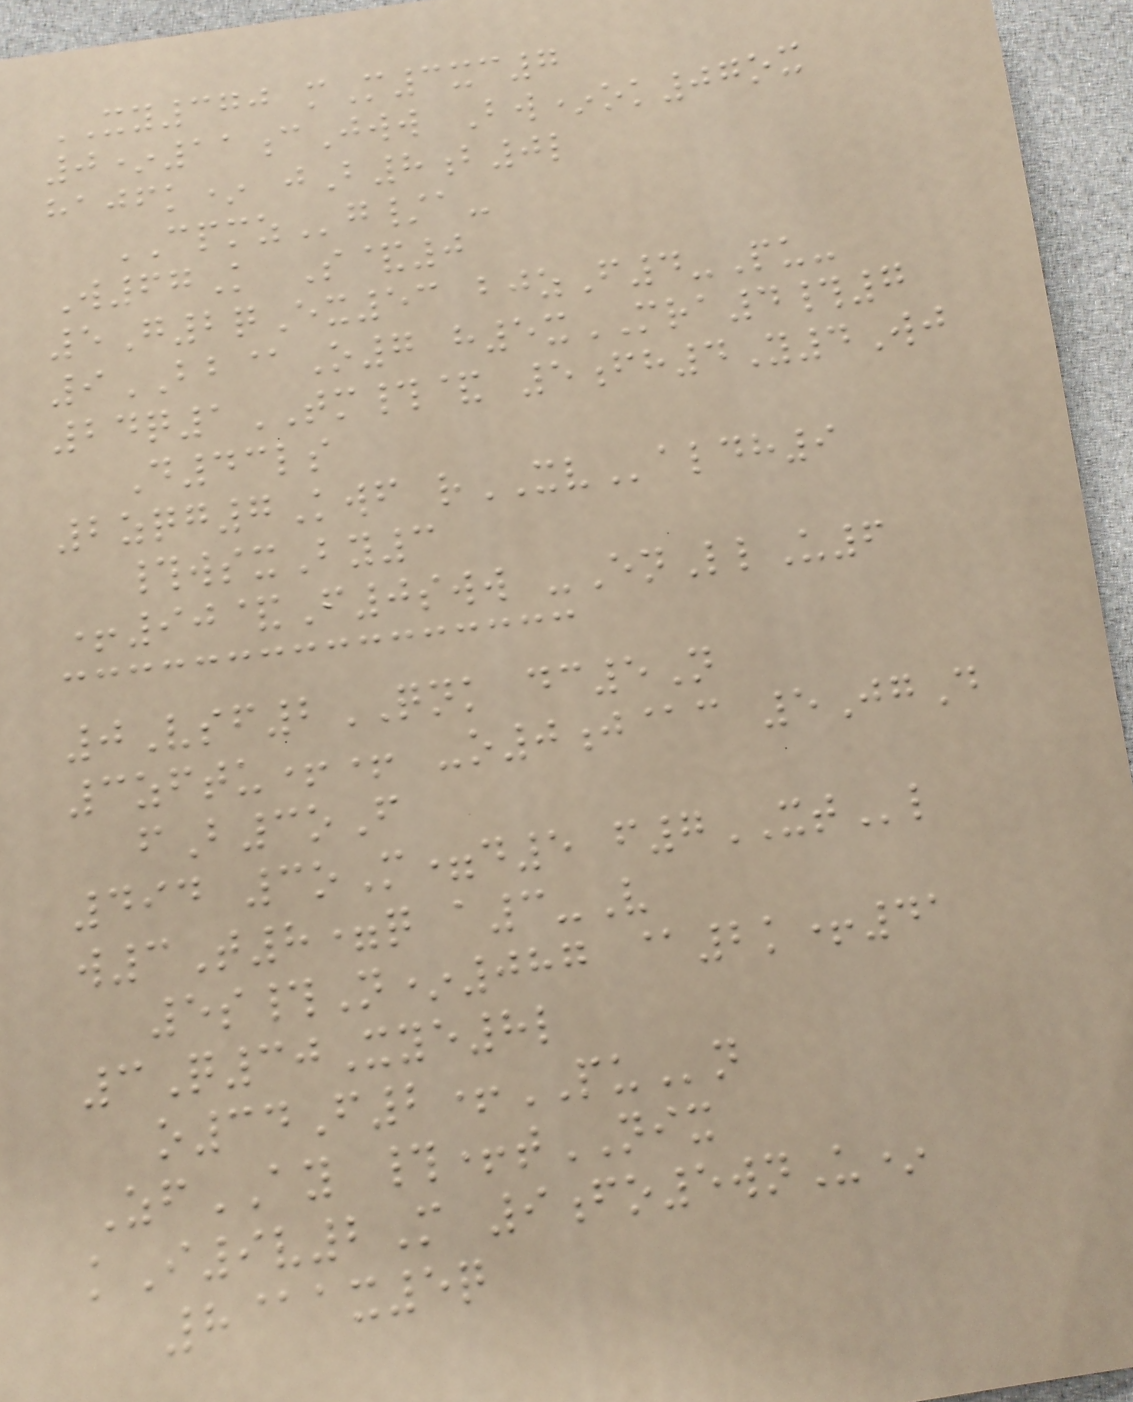XY370 mM3xc7
0*11cJww Bw*ok07ox
hajfk* jB8b0l
CPMZg/a-
W67K S&0
5G2qEx53 bjzF4-Pu-
9BB@O7 h5xMRA4#7
24q1TM#& 5fh4Y4Wj
D43ls
2zqg7Kwf rXValdh9
#wsxBy3
+90&F0sww -EnLlU6
0Vsf2QNK dc5N
3zftu++ -o0j@c 5JgD
fB3oF
494 3oM=d5 f7XTl
w3T8=q a3-V
5s#N*087 @2k+41
3Q30Xye8l
o34F2+PUn
ZfAY #+tNIX
kI9v2M 9fo5wnU*
8@ax5q
